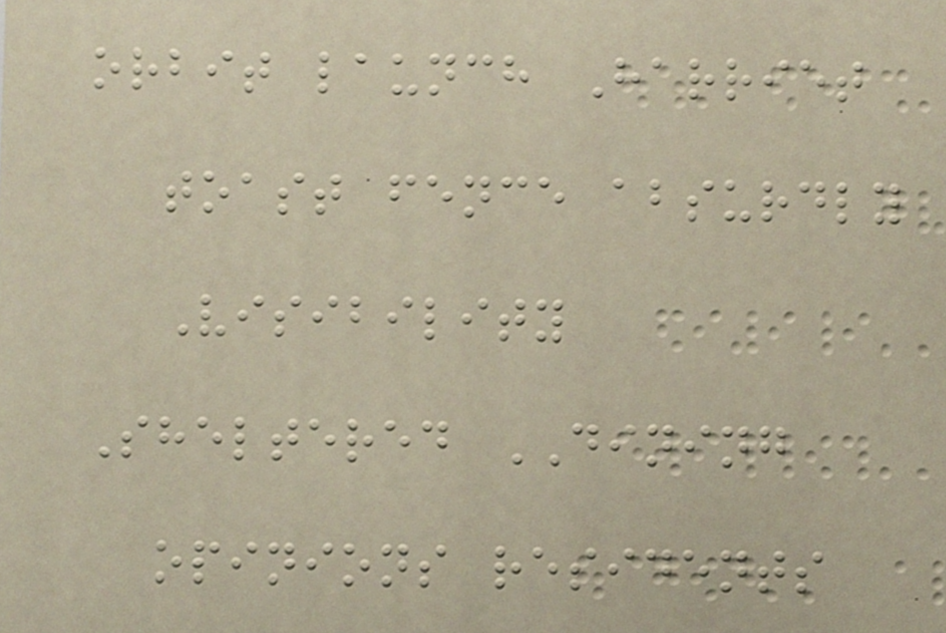orbit launch Harriet
toast fence absurdly
Visibility
Sheltered DINING
opinions residents
